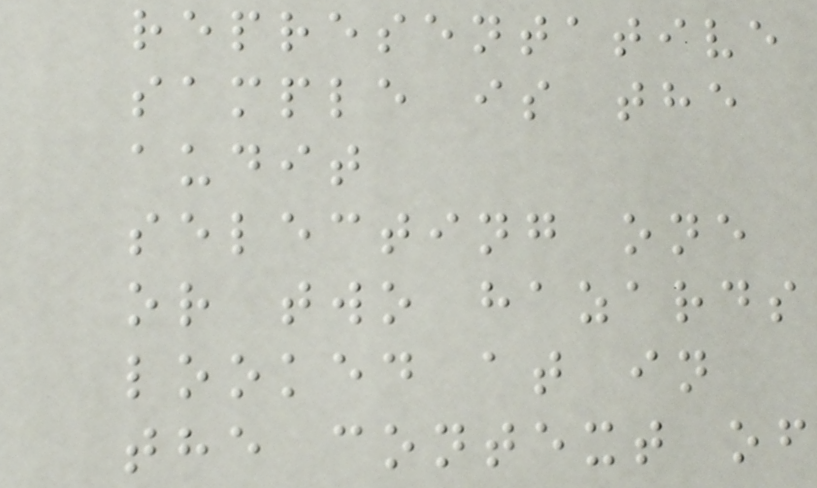representative
sample is the
audit
selecting one
or two hazards
looked at in
the context of
